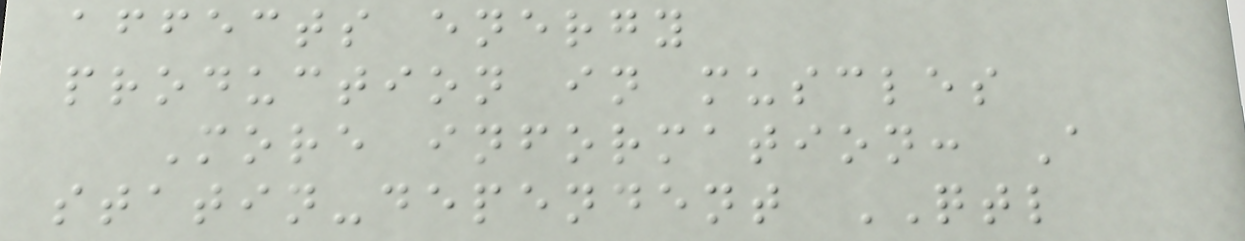affects energy
production in muscles
More information: A
statin-dependent QTL
